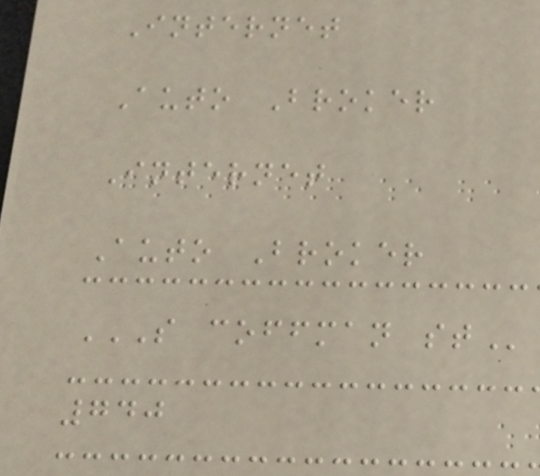Internet
Auto Broker
Internet
Auto Broker
S COFFMAN ST
740
